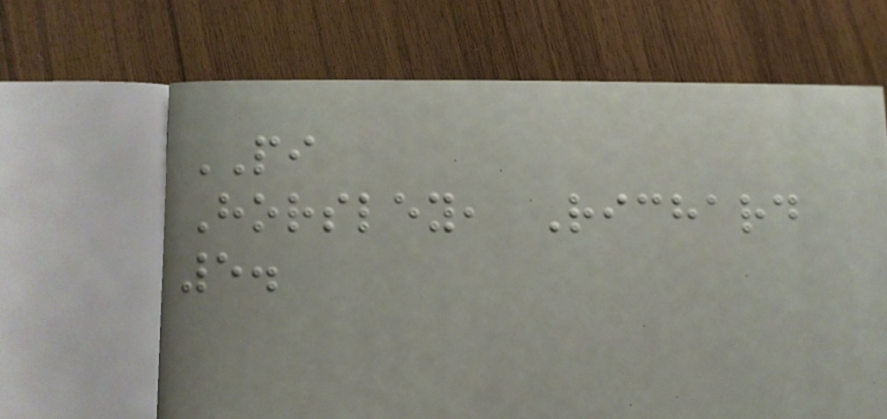PI
Horsley, Richard
5.
